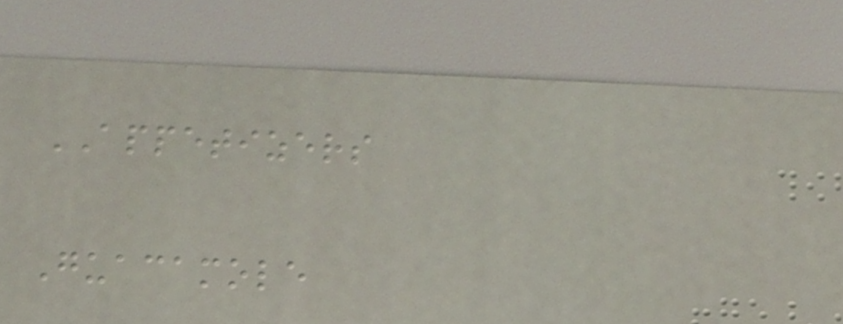APPETIZERS
Guacamole
